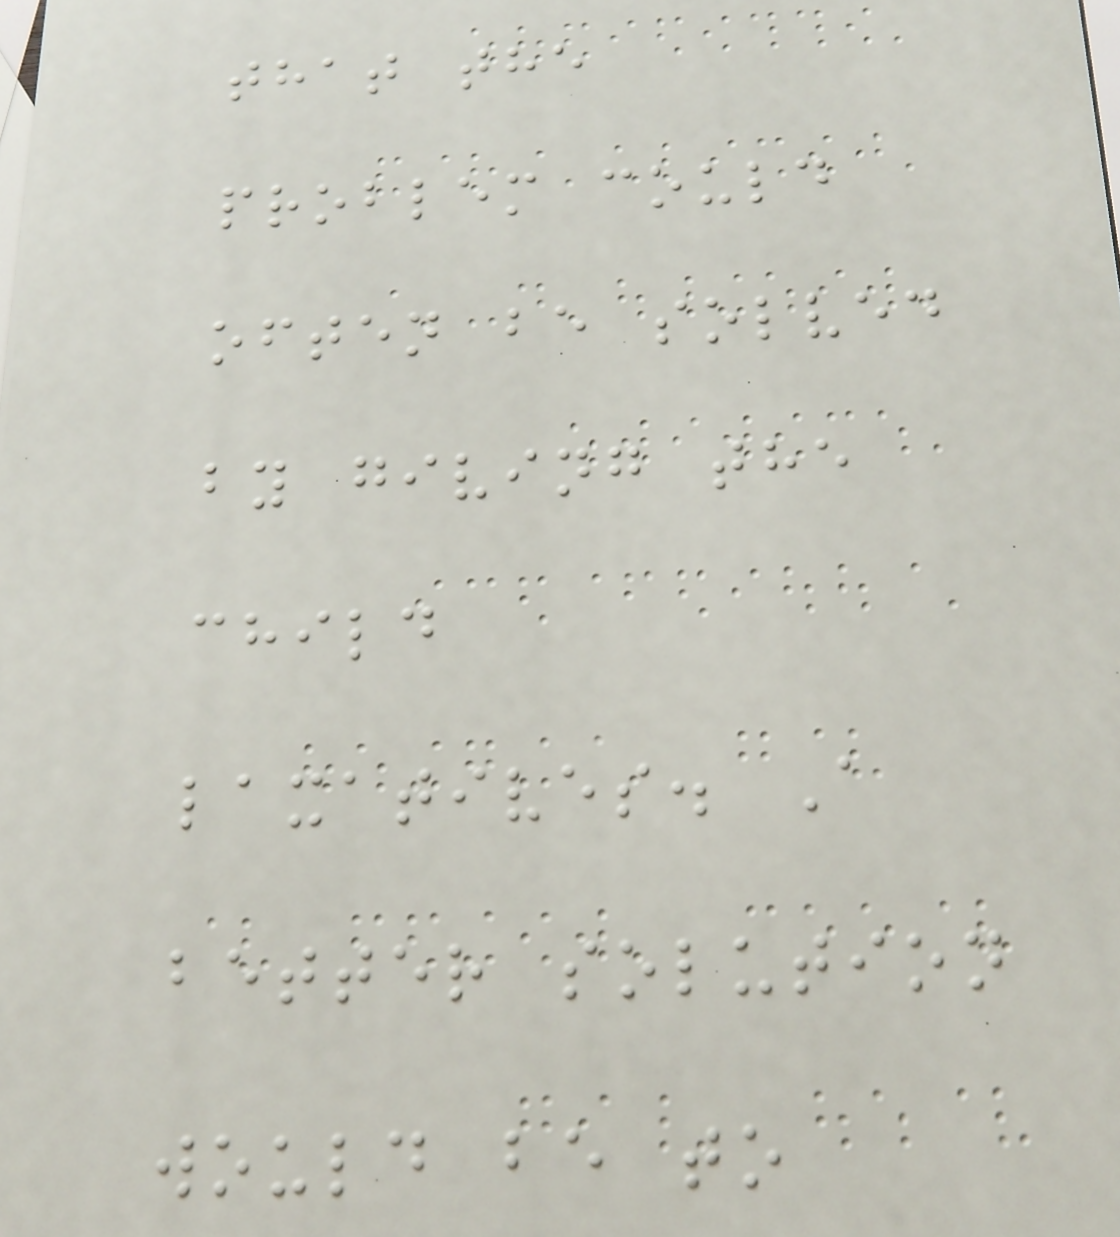that the
problem could
often be solved
by giving the
child
laxatives. A
better solution
would be to
